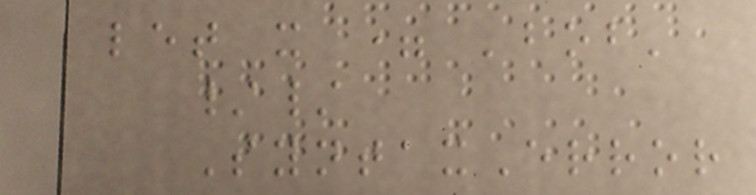let x = 'bob'
//
SyntaxError
